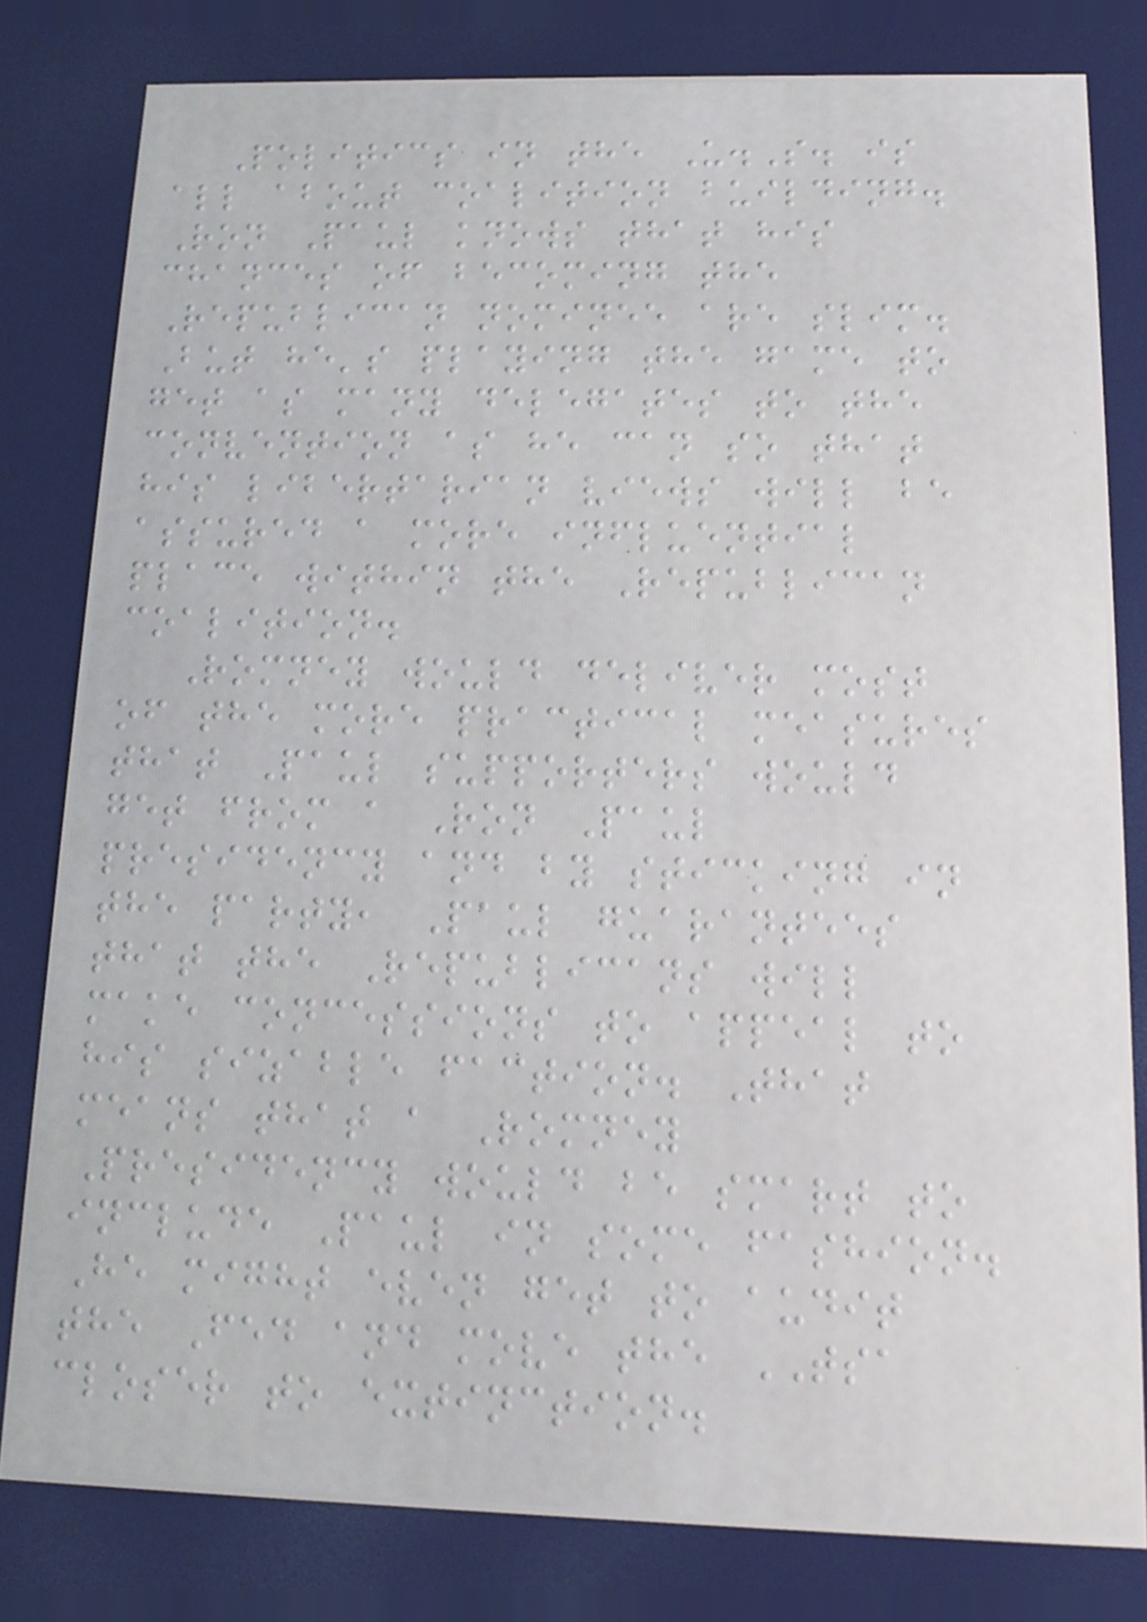Politics in the U.S. is
all about coalition building.
Ron Paul knows that his
chances of becoming the
Republican nominee are slim.
But he's playing the game to
get as many delegates to the
convention as he can so that
his libertarian views will be
assured a more influential
place within the Republican
coalition.
Romney would deliver most
of the more practical measures
that Paul supporters would
get from a Ron Paul
presidency and by sticking in
the party, Paul guarantees
that the Republicans will
make concessions to appeal to
his sizable faction. That
means that a Romney
Presidency would be smart to
include Paul in some fashion.
He might even get to audit
the Fed and move the TSA
closer to extinction.
